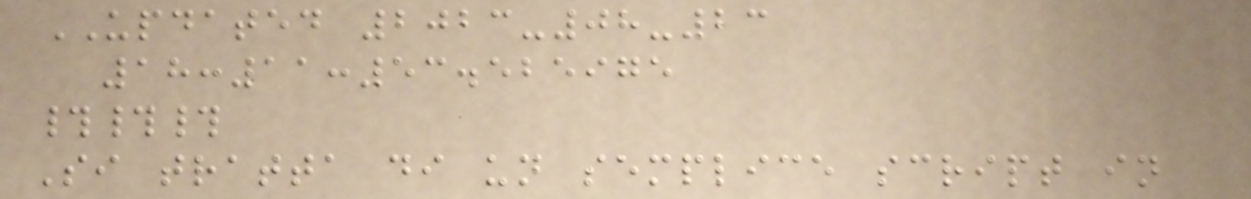UPDATED 2023-08-23
18:11:53.525975
###
Si tratta di un semplice script in
